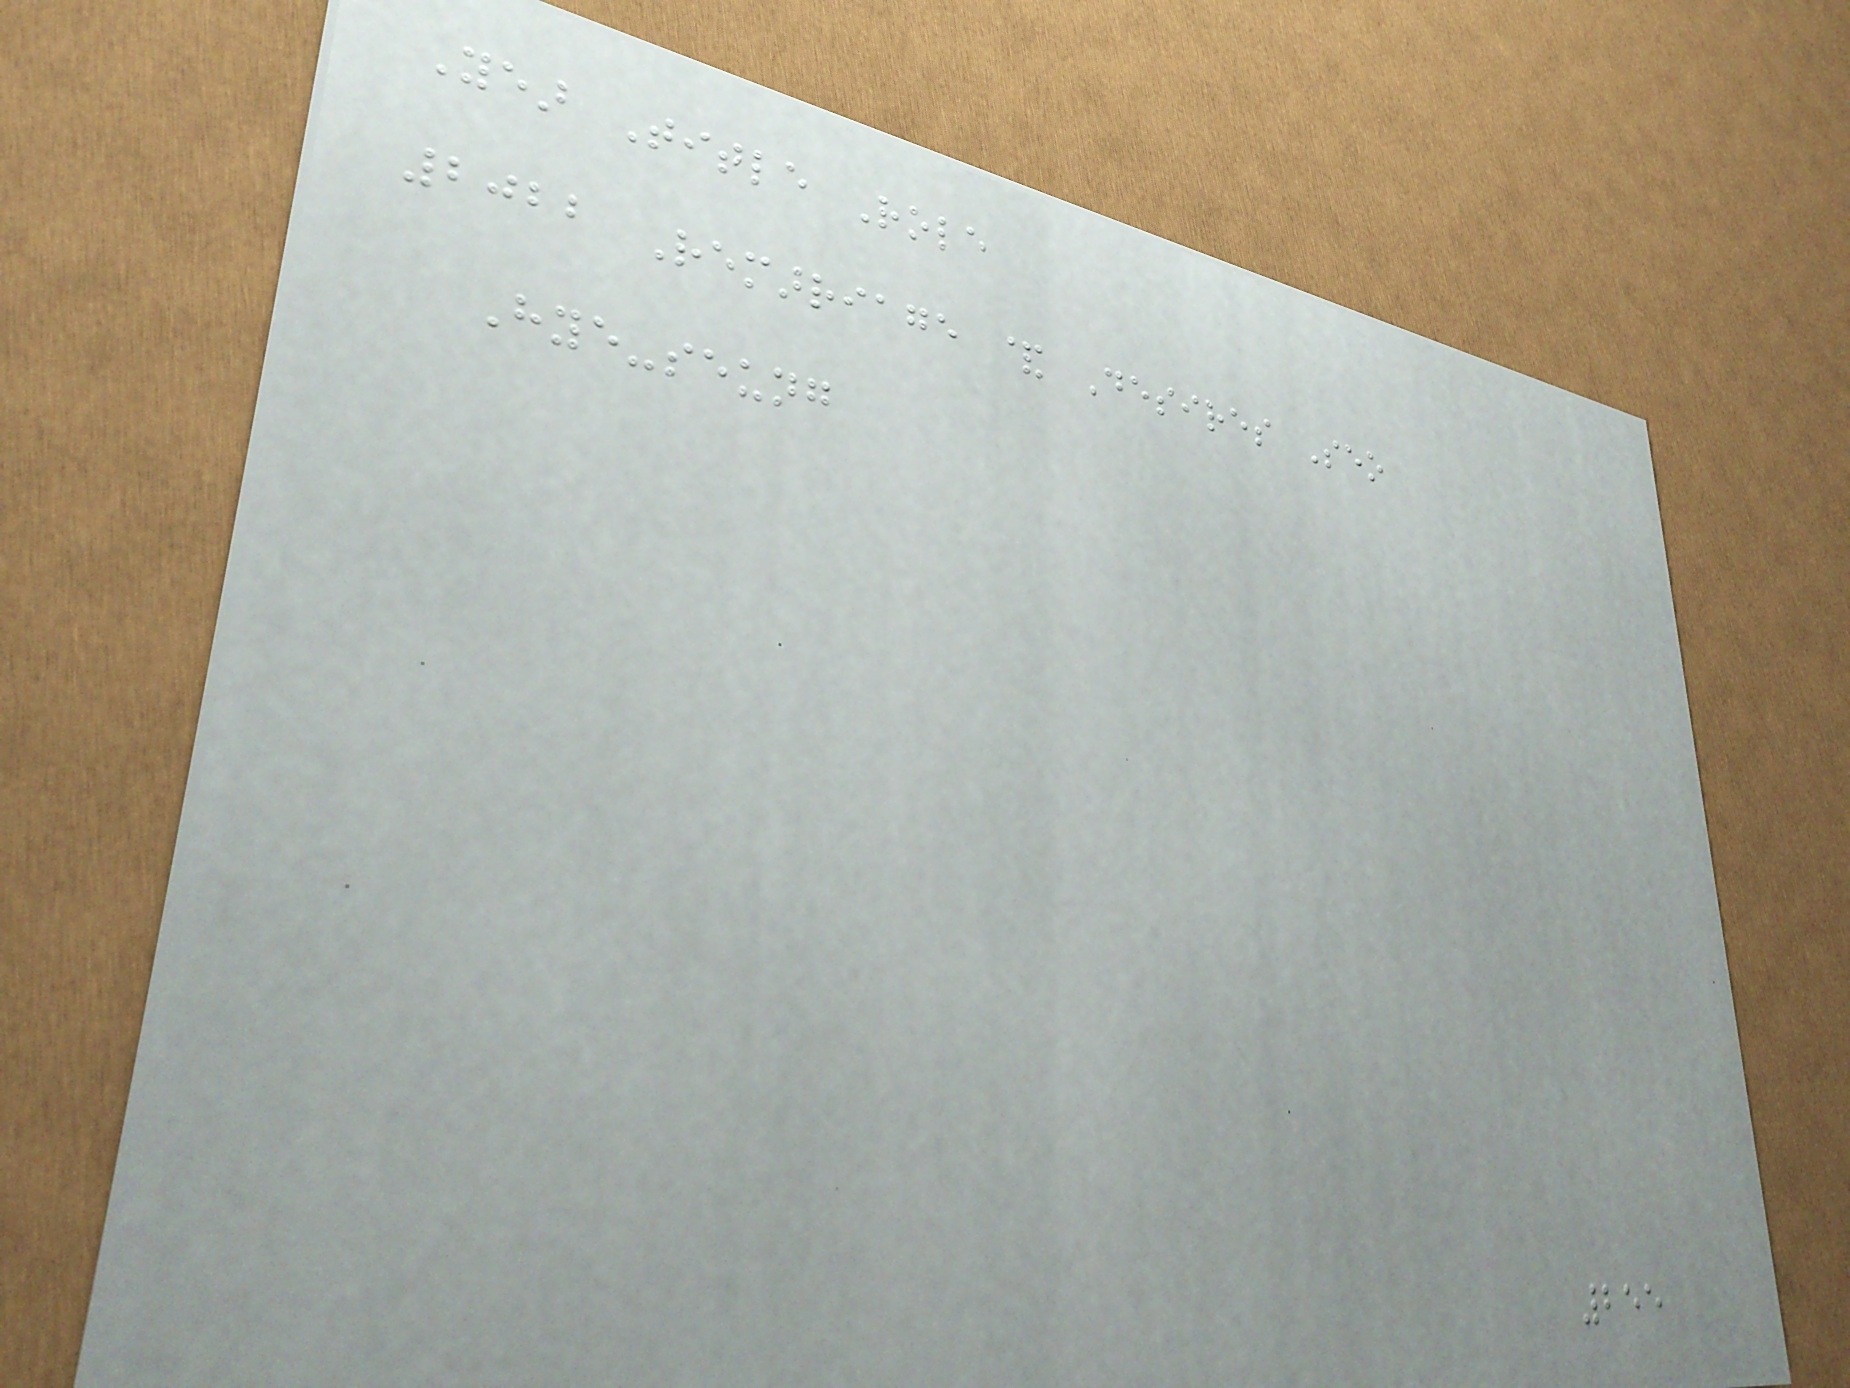Year Title Role
2022 Remarriage & Desires Seo
Hye-seung
255
